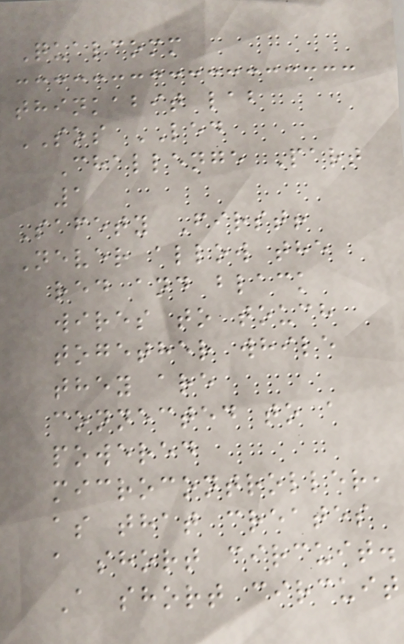Qualcomm
thinkabit lab
SOS LED
Challenge Part
1
Safety First!
Never allow the
red and black
wires to touch
together while
they are
connected to a
powered
microcontroller,
as that creates
a short circuit.
A short circuit
